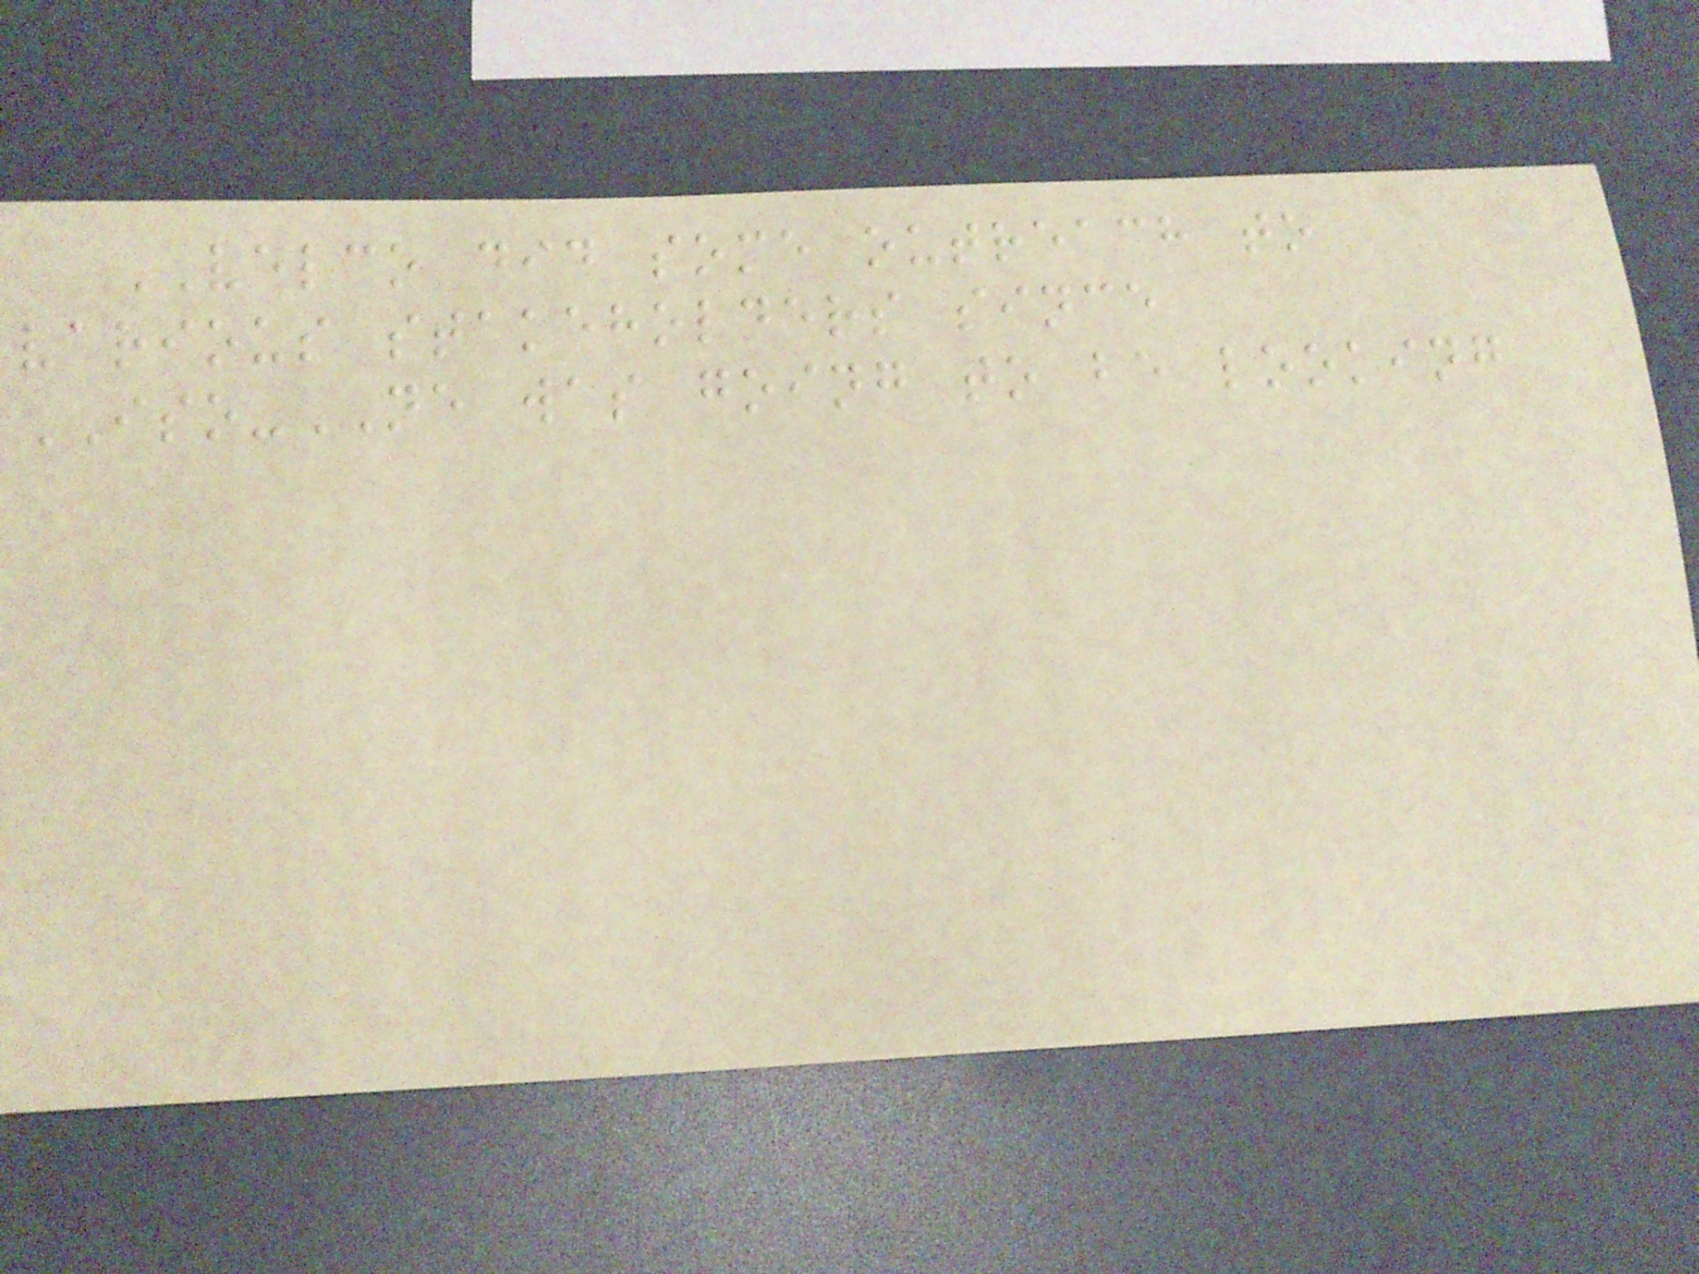VELCO did some outreach to
various stakeholders since
ISO-NE was going to be looking
